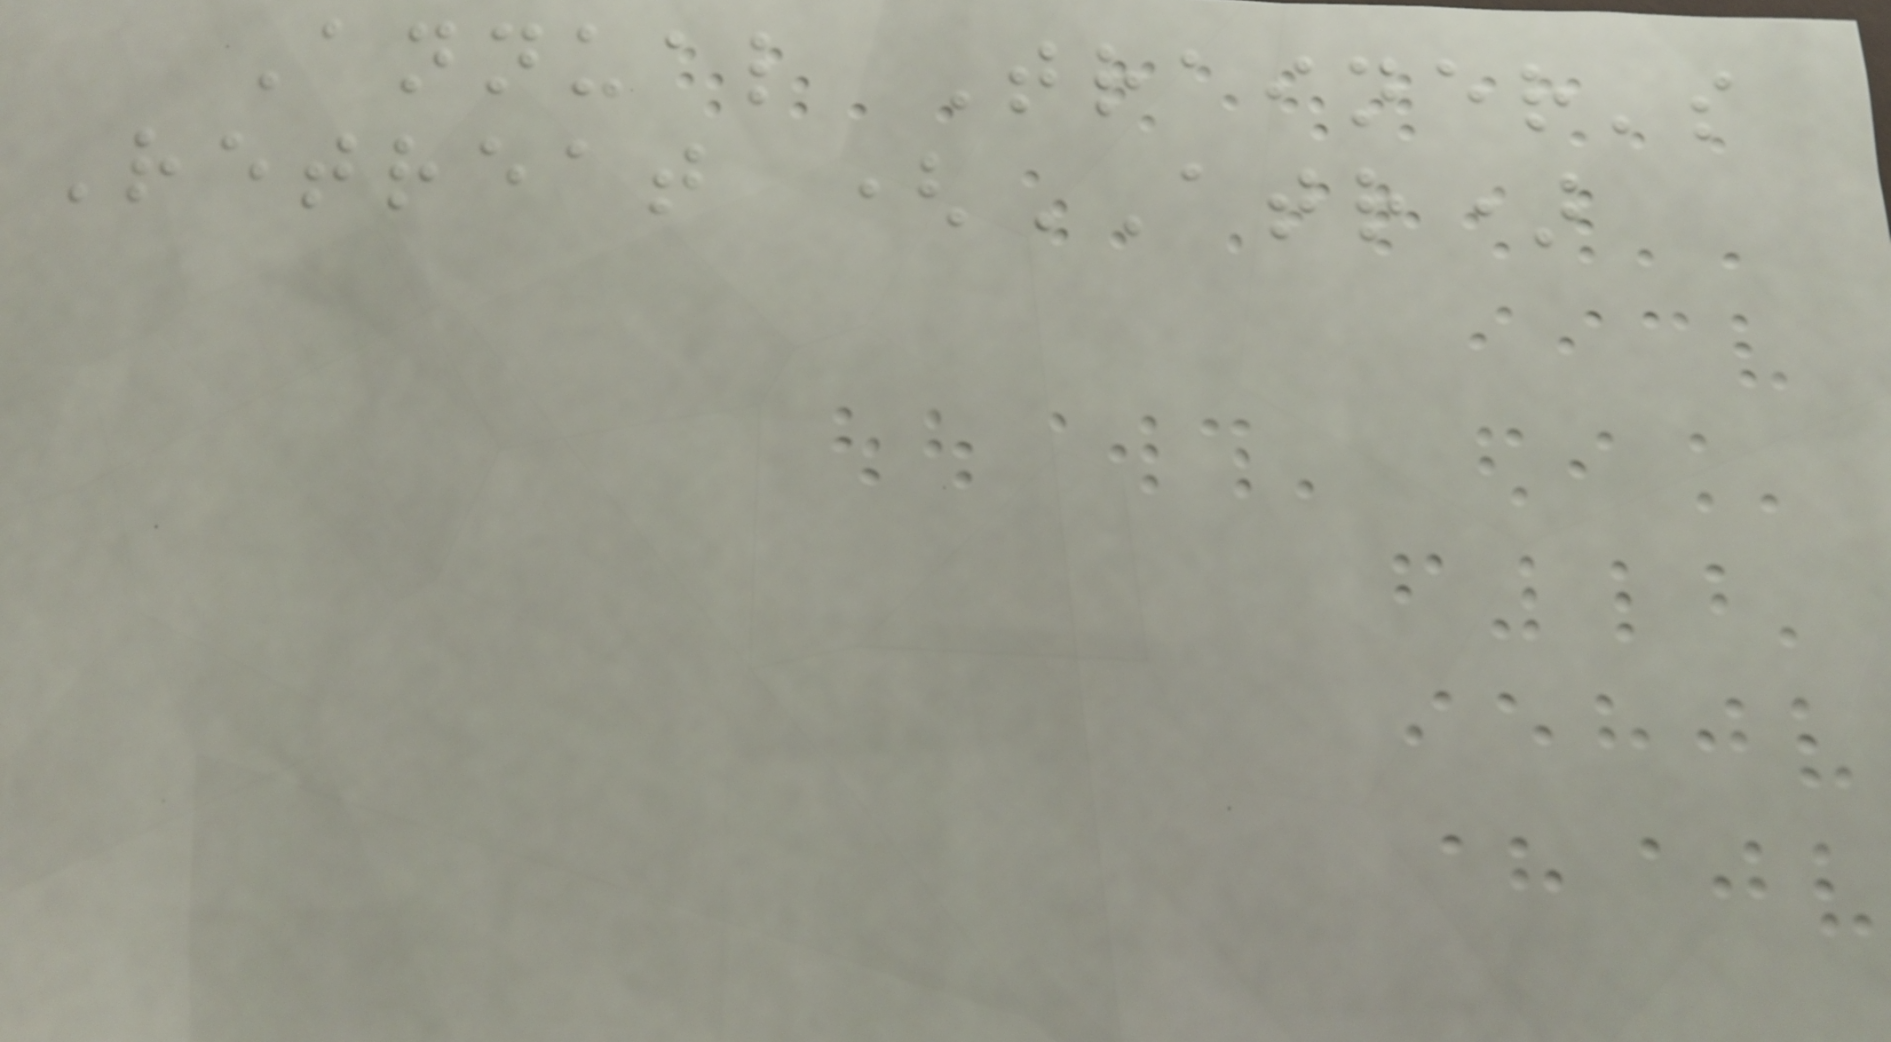Annual Trainer's
Retreat (ATR)
